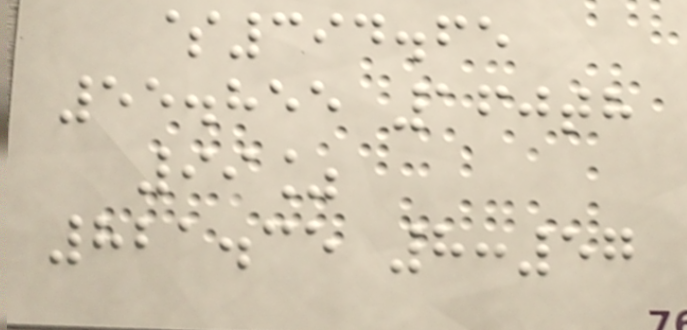$394.65
55.855 160th
99%
821.35 8:57
